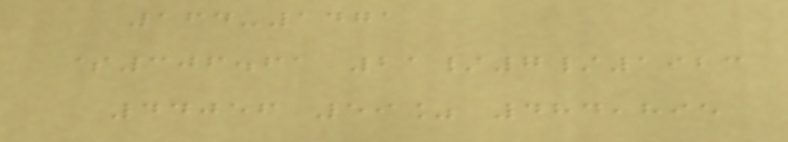164-1471
$306.61 21/7/1923
44056 59% 484,895
